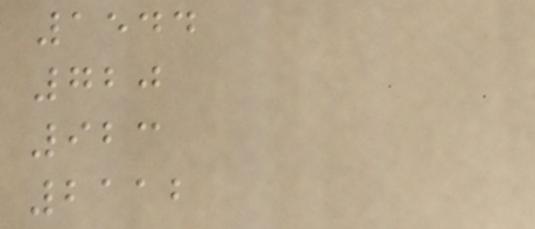1544
720
923
2112
